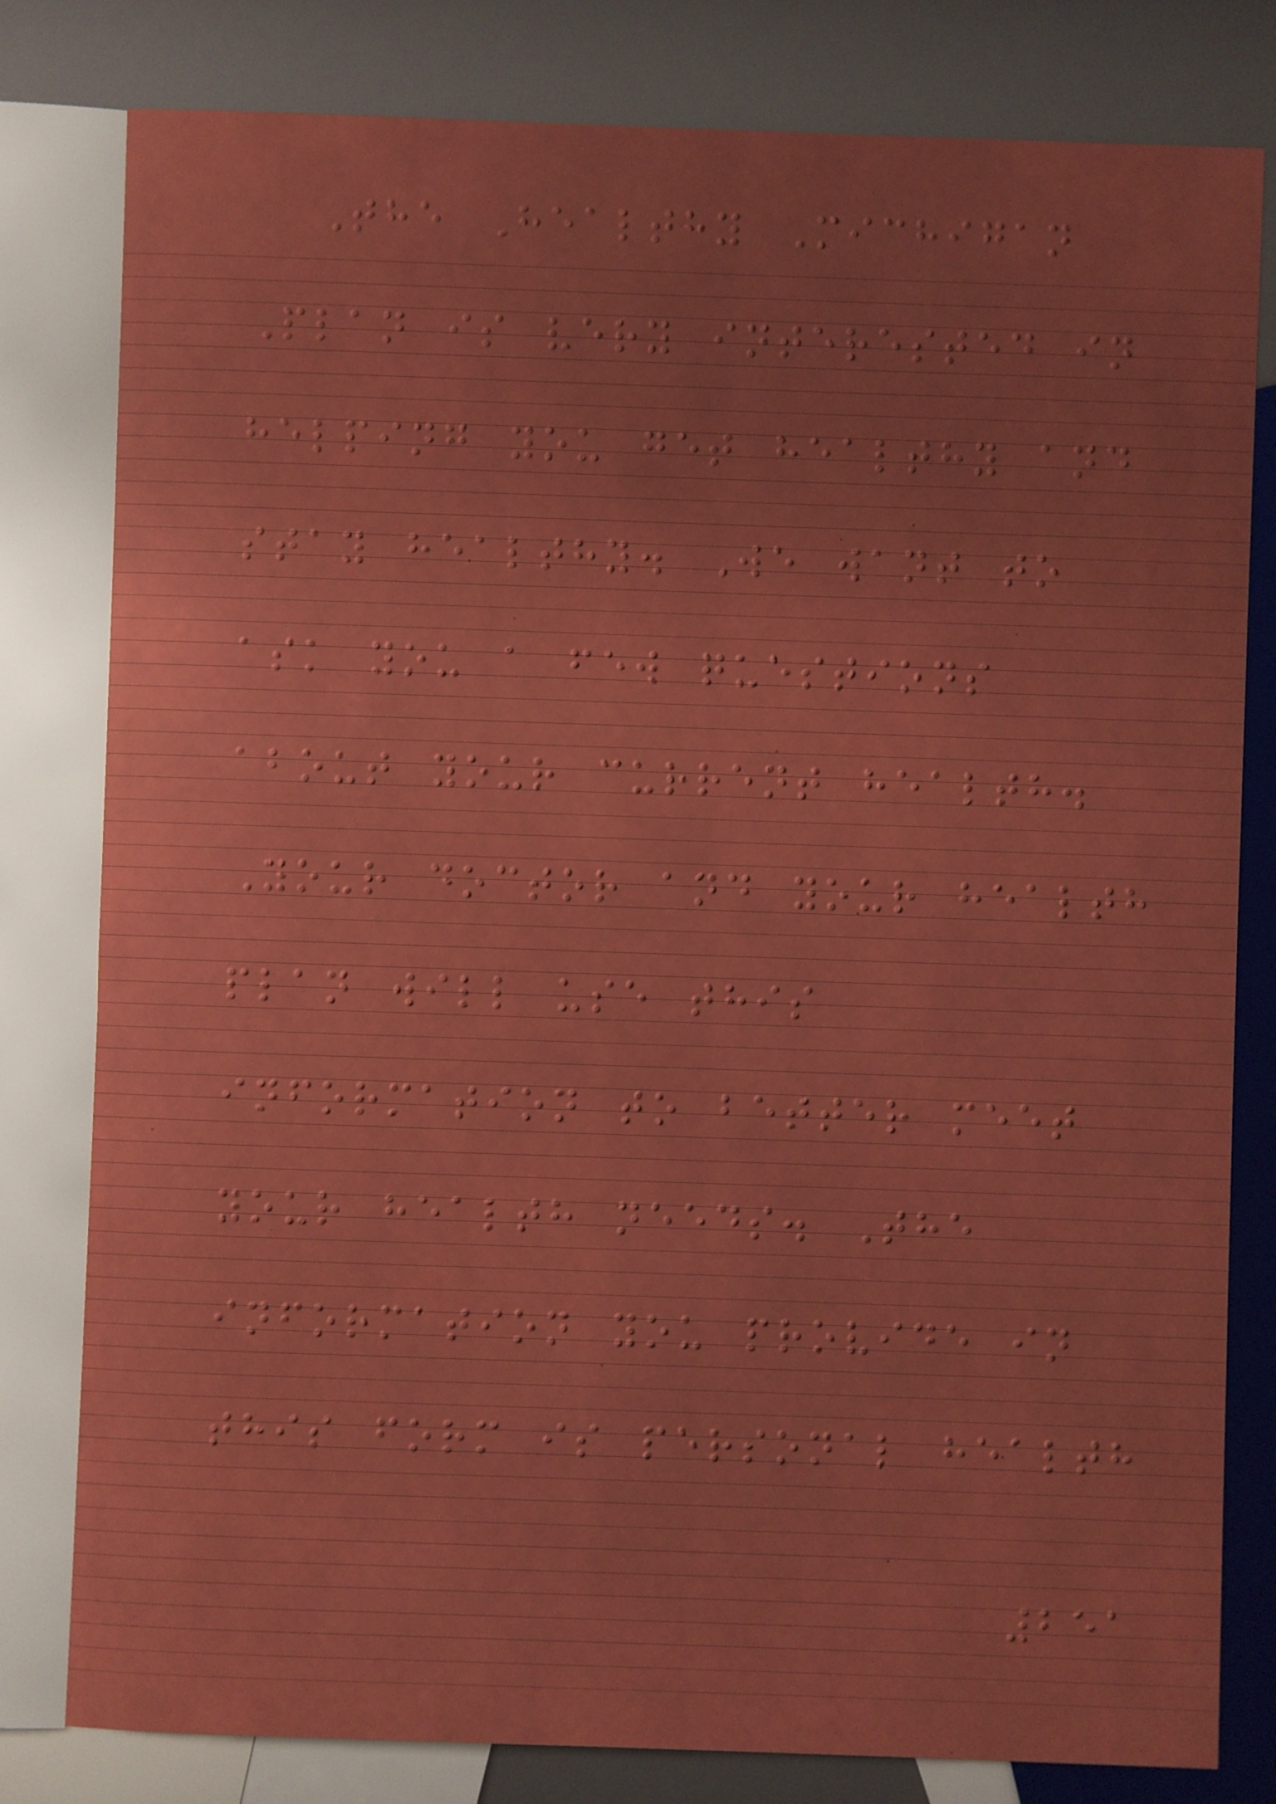The Healthy Michigan
Plan is very interested in
helping you get healthy and
stay healthy. We want to
ask you a few questions
about your current health.
Your doctor and your health
plan will use this
information to better meet
your health needs. The
information you provide in
this form is personal health
251
